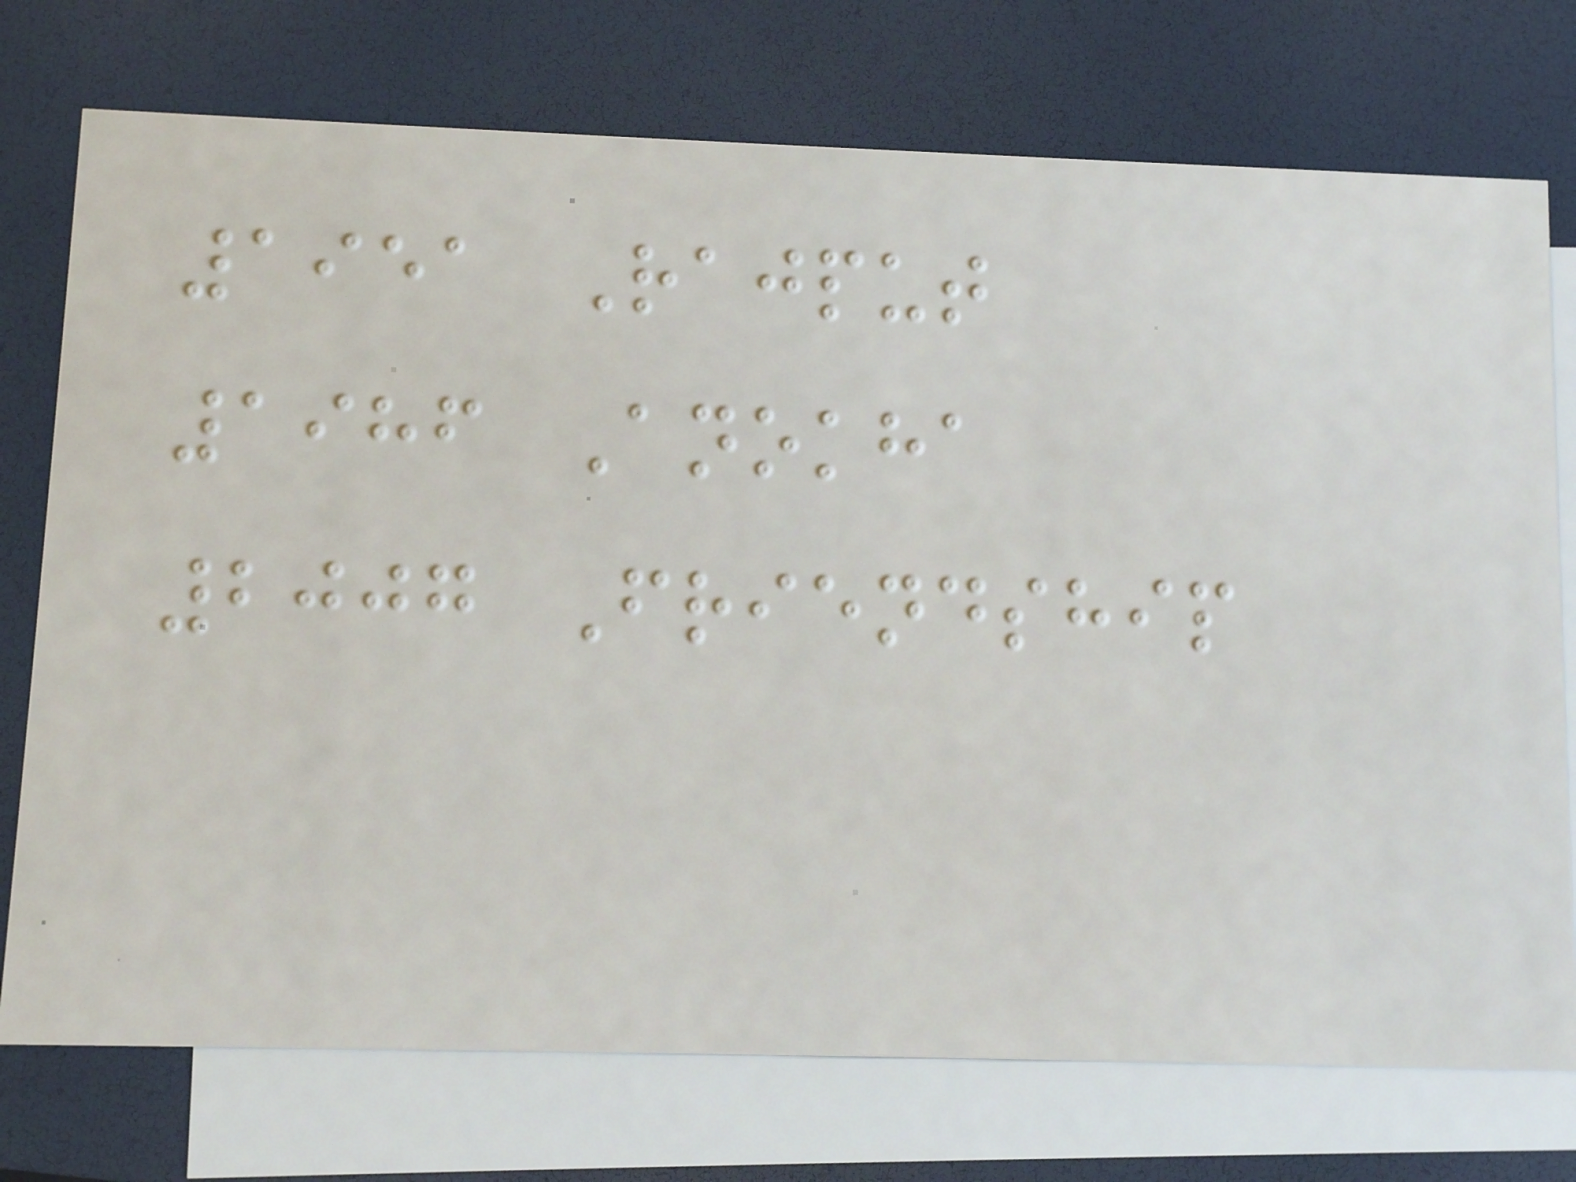1951 Rajput
1986 Anokha
2007 Friendship
